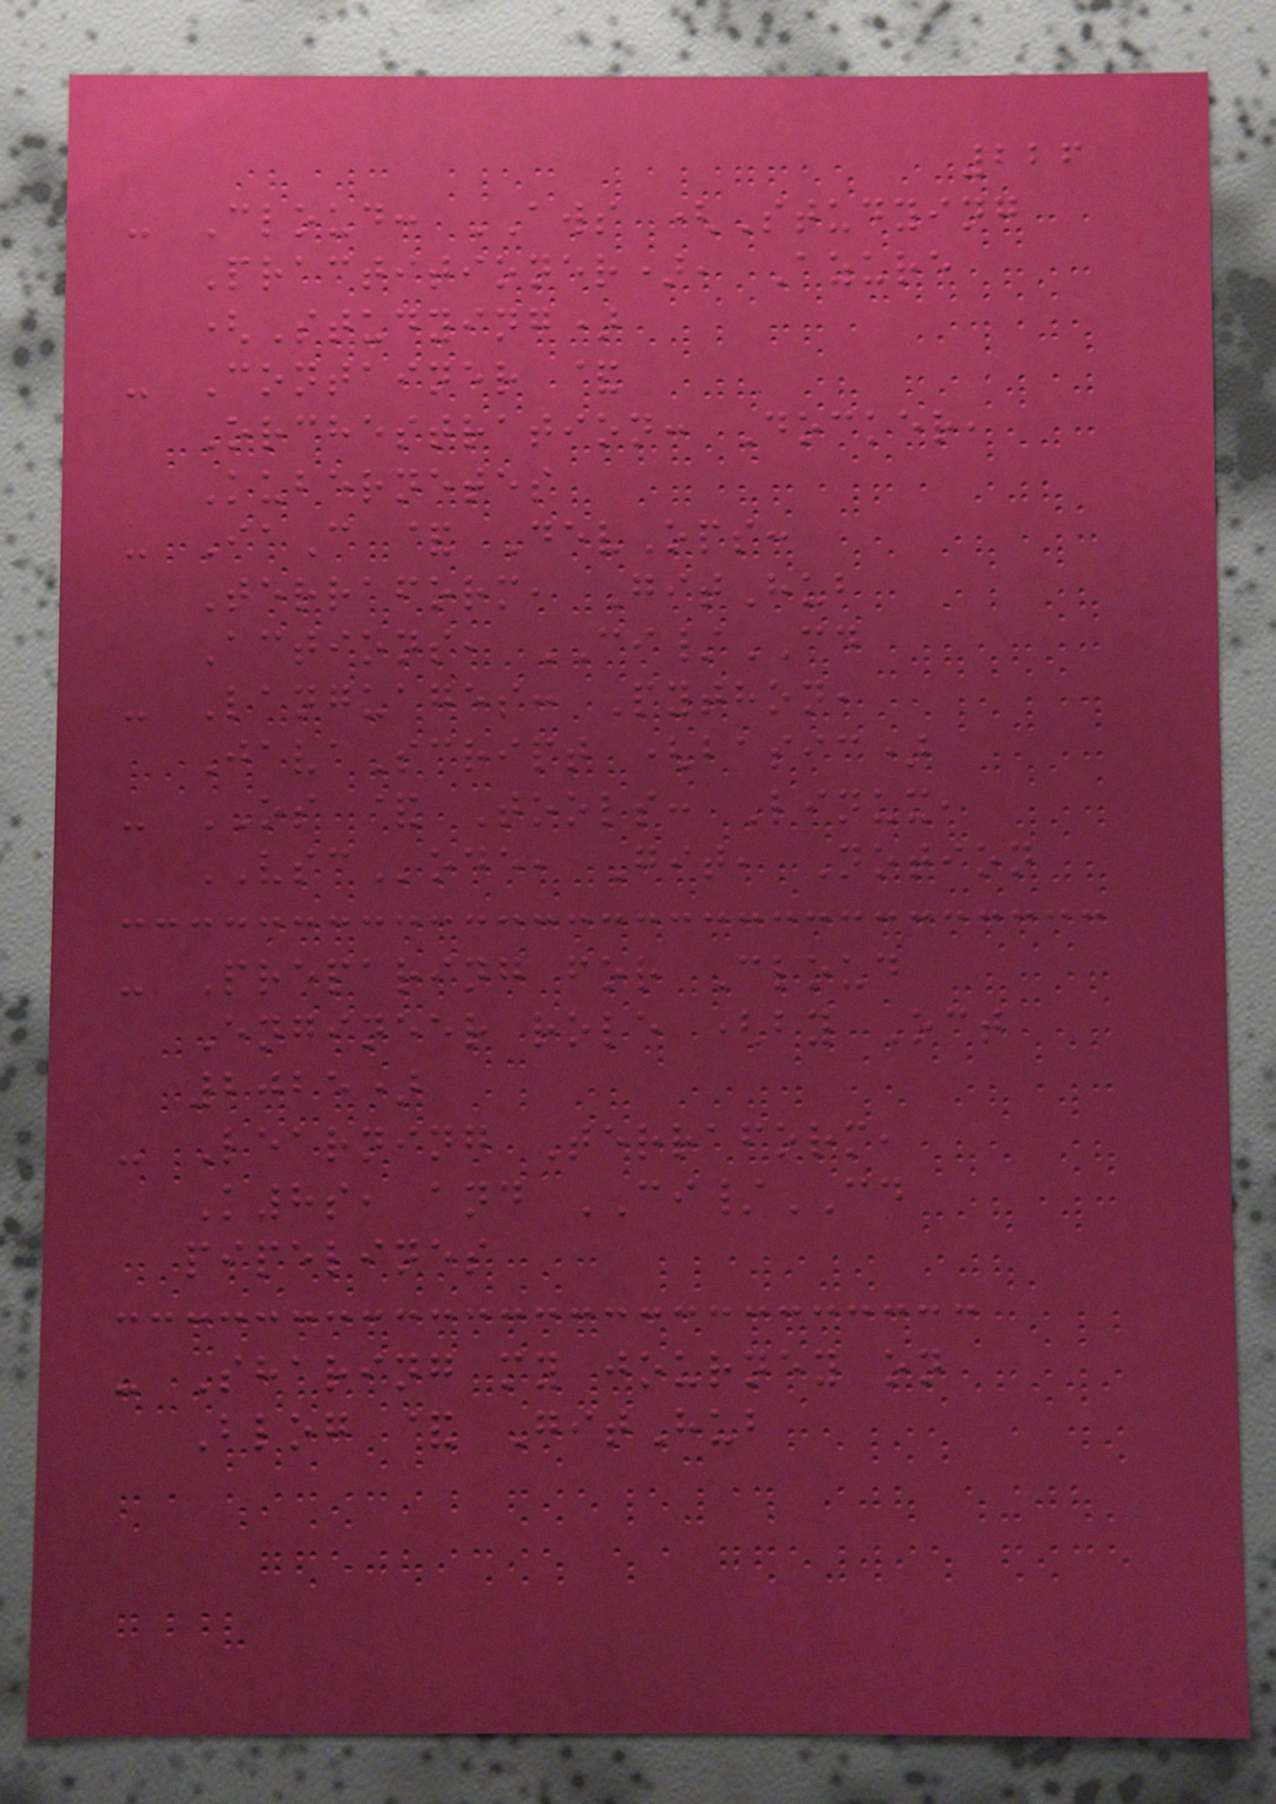226
- Cloud: AWS (Studying
Practitioner), Azure
(Studying)
- Container &
Orchestration: Docker,
Kubernetes
- IaC & DevOps:
Terraform, GitHub
Actions, CI/CD
- Languages: Python,
JavaScript (basic)
- OS & Tools: Linux,
VSCode, Git, Notion
- Preparing for Cloud
Engineer role (by Oct
2025)
- Learning Terraform,
K8s, and CI/CD
pipelines
- Sharing my journey on
Blog & GitHub
